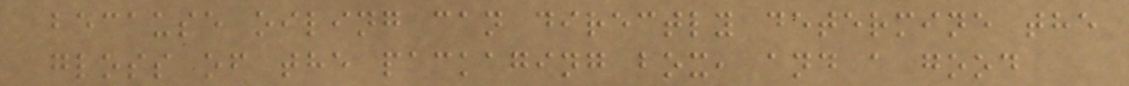because oiling can directly determine the
gloss of the packaging box, and a good
